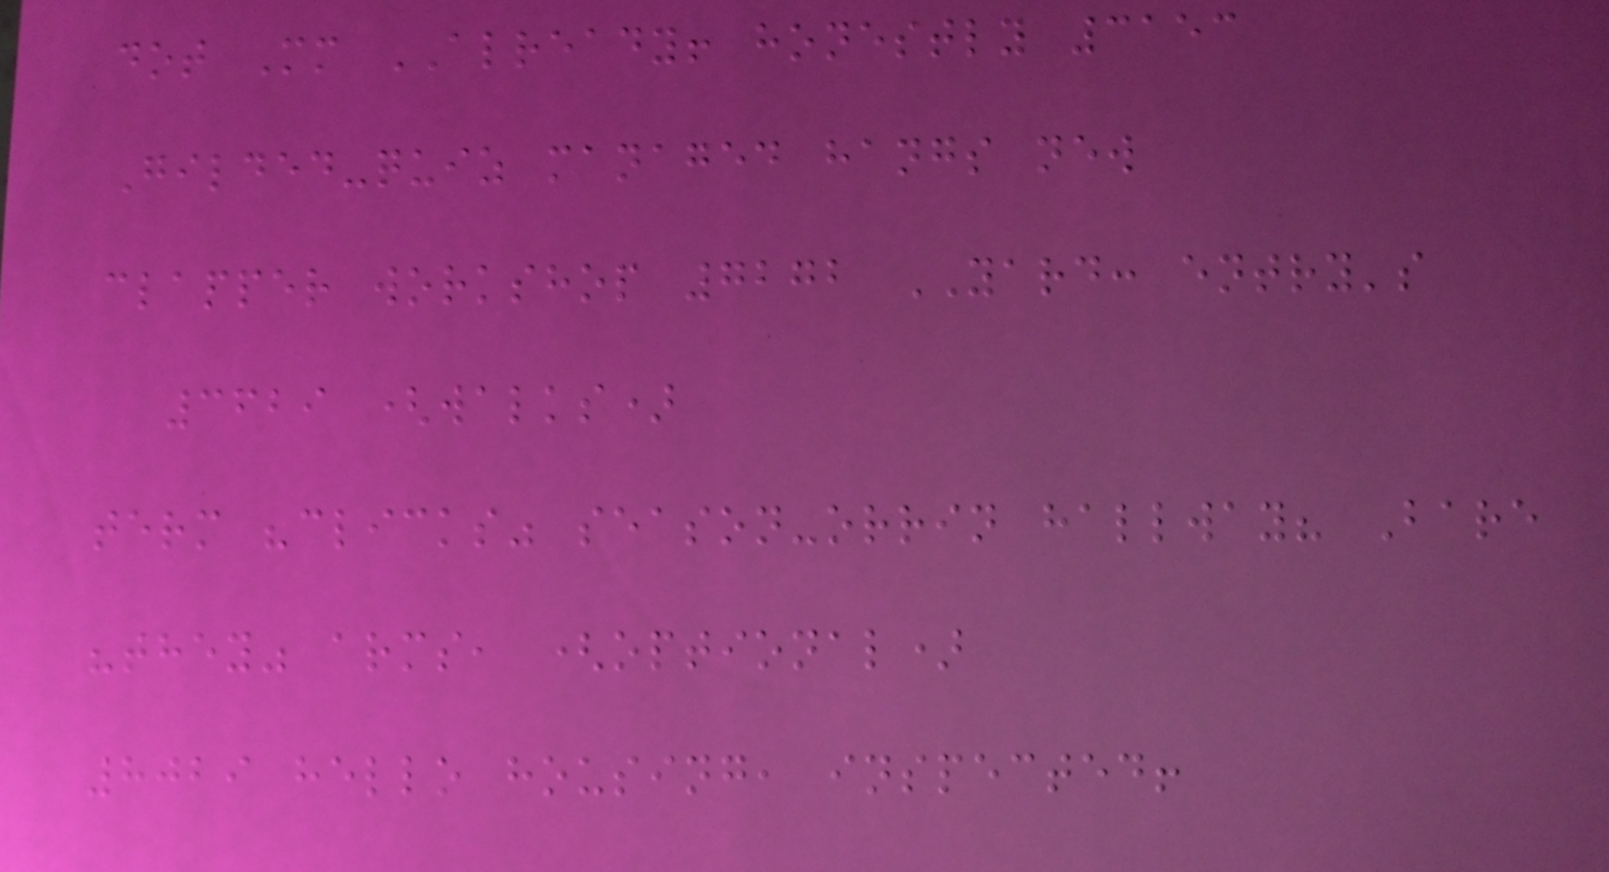dot Mm ALREADY! honestly 3153
Gilded-quiz managed hangs new
clapper workshop 7272 YARD: entry's
3629 (walks)
term "clicks" season-orrin hallway? Bare
"they" arms, (optional)
8029 hello housing, inspected!
